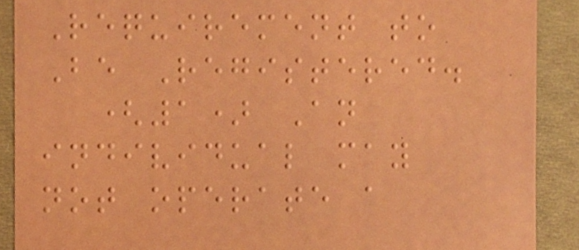Requirement to
Be Registered.
(1) An
individual may
not operate a
